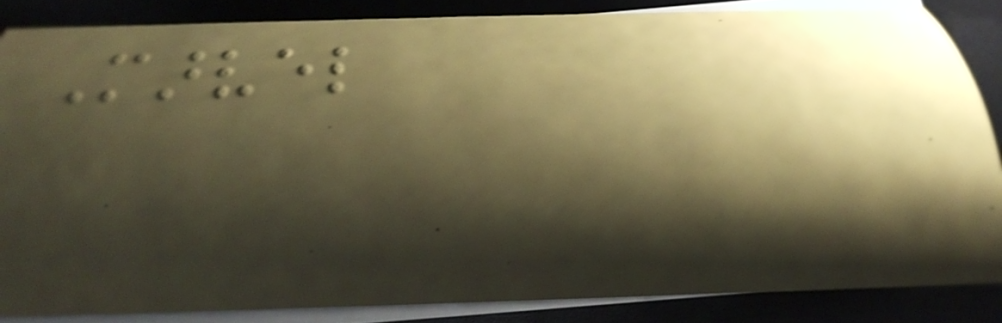Marvel
